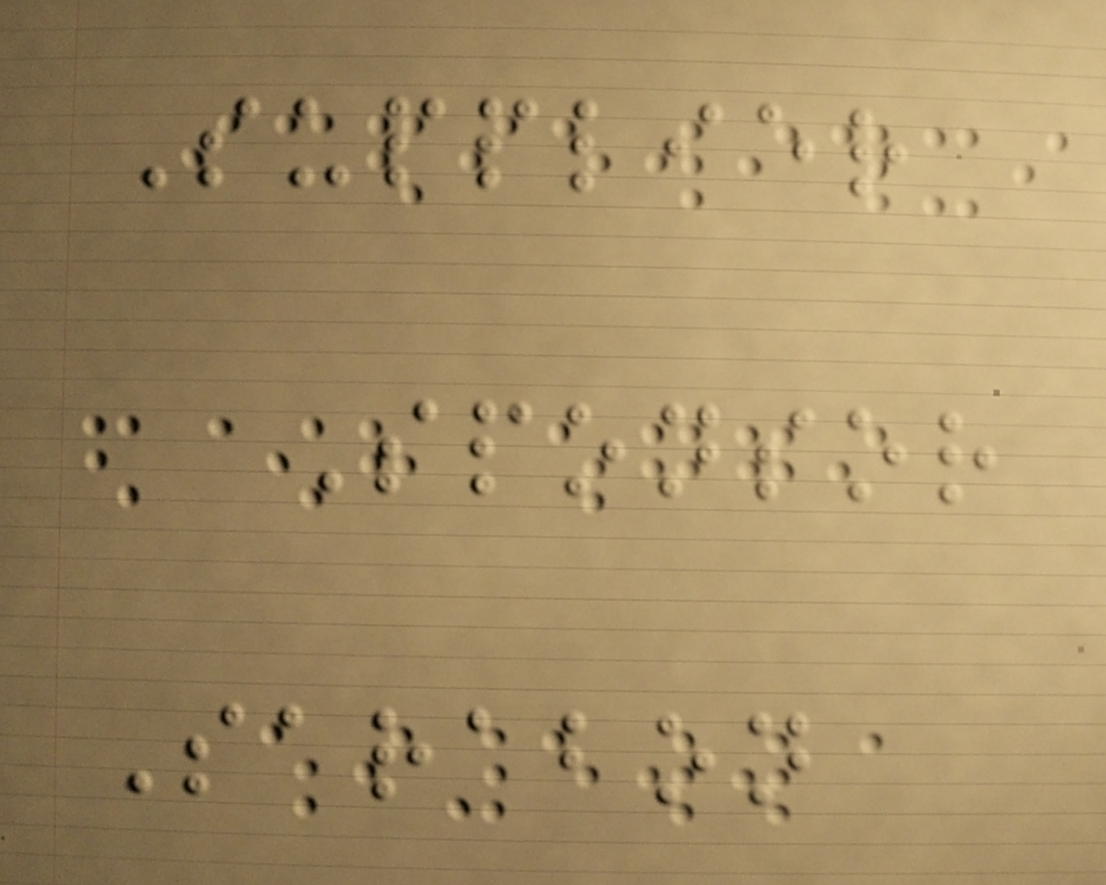Supplier
Sponsor
Sarabon
